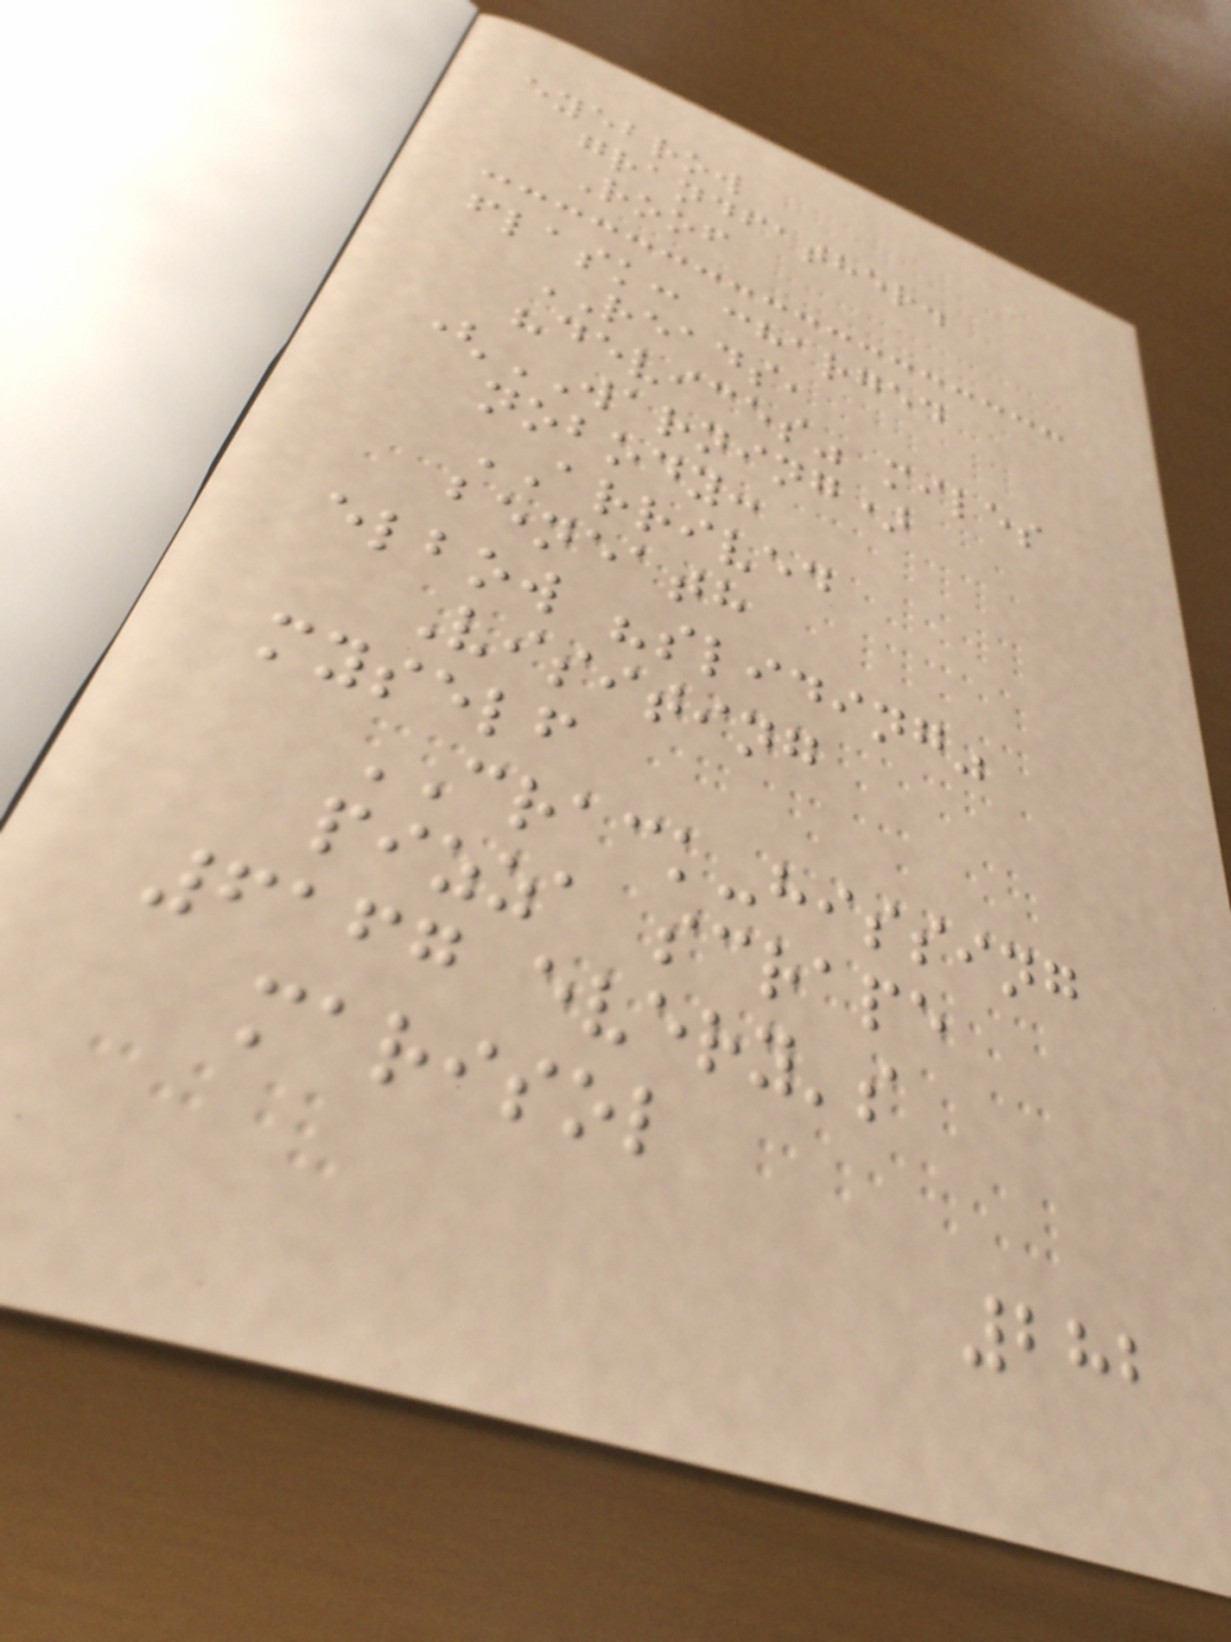eyebrow
grandfather.
Roof
flask: charged
READS,
"devices" miles
(WARNING)
nobody:
ARRIVED
beneath
elbow "sliding"
Visiting
myself
CRACK-hissing
pizza scrape
6167 every's
marisol
282
